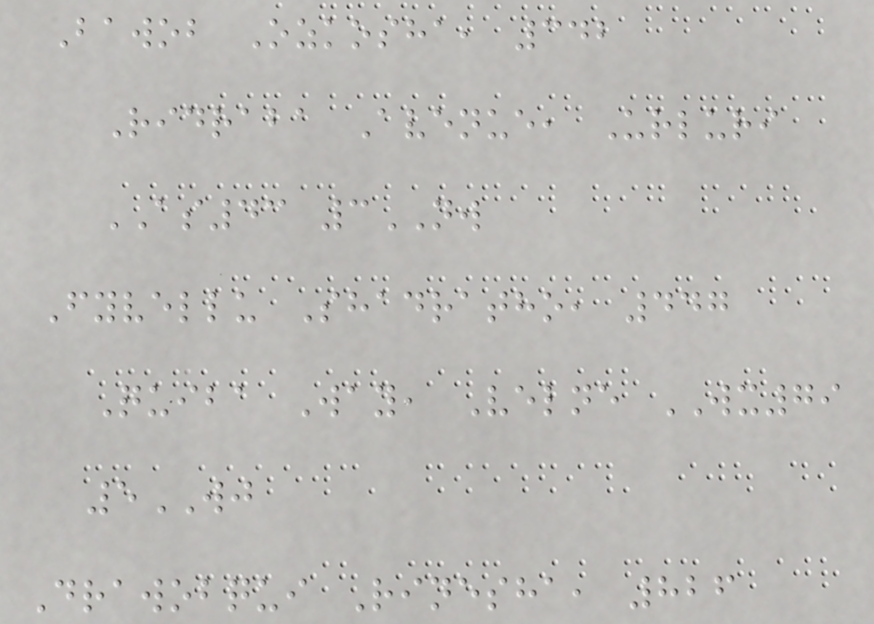Bawob Ozkosha, 342
Ridraba Avenue, Urluri
AS43 3NW
Fyvellu Shadratho, 447
Quiba Way, Velne WX79
5WJ
Drawobqui Rinesha, 826
